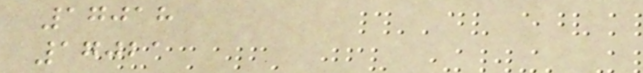17018
17021
